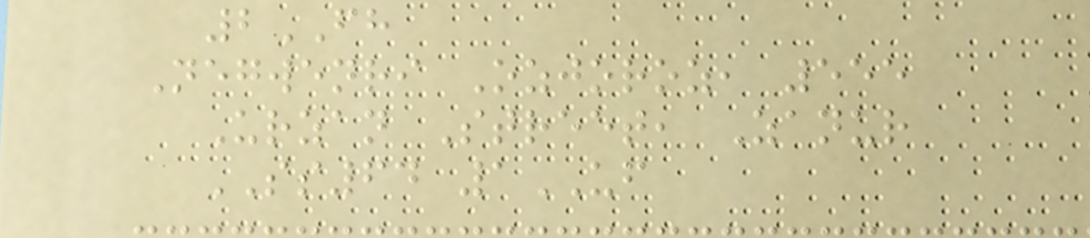2FH
Negwenri Ozjoroz, 555
Urzan Street, Zanur
SS64 1UF
